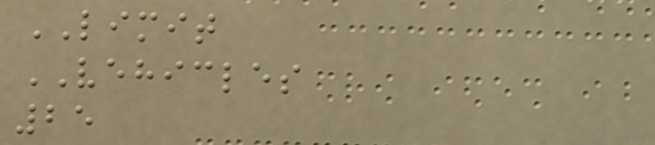LIMIT
VEHICLES
25
